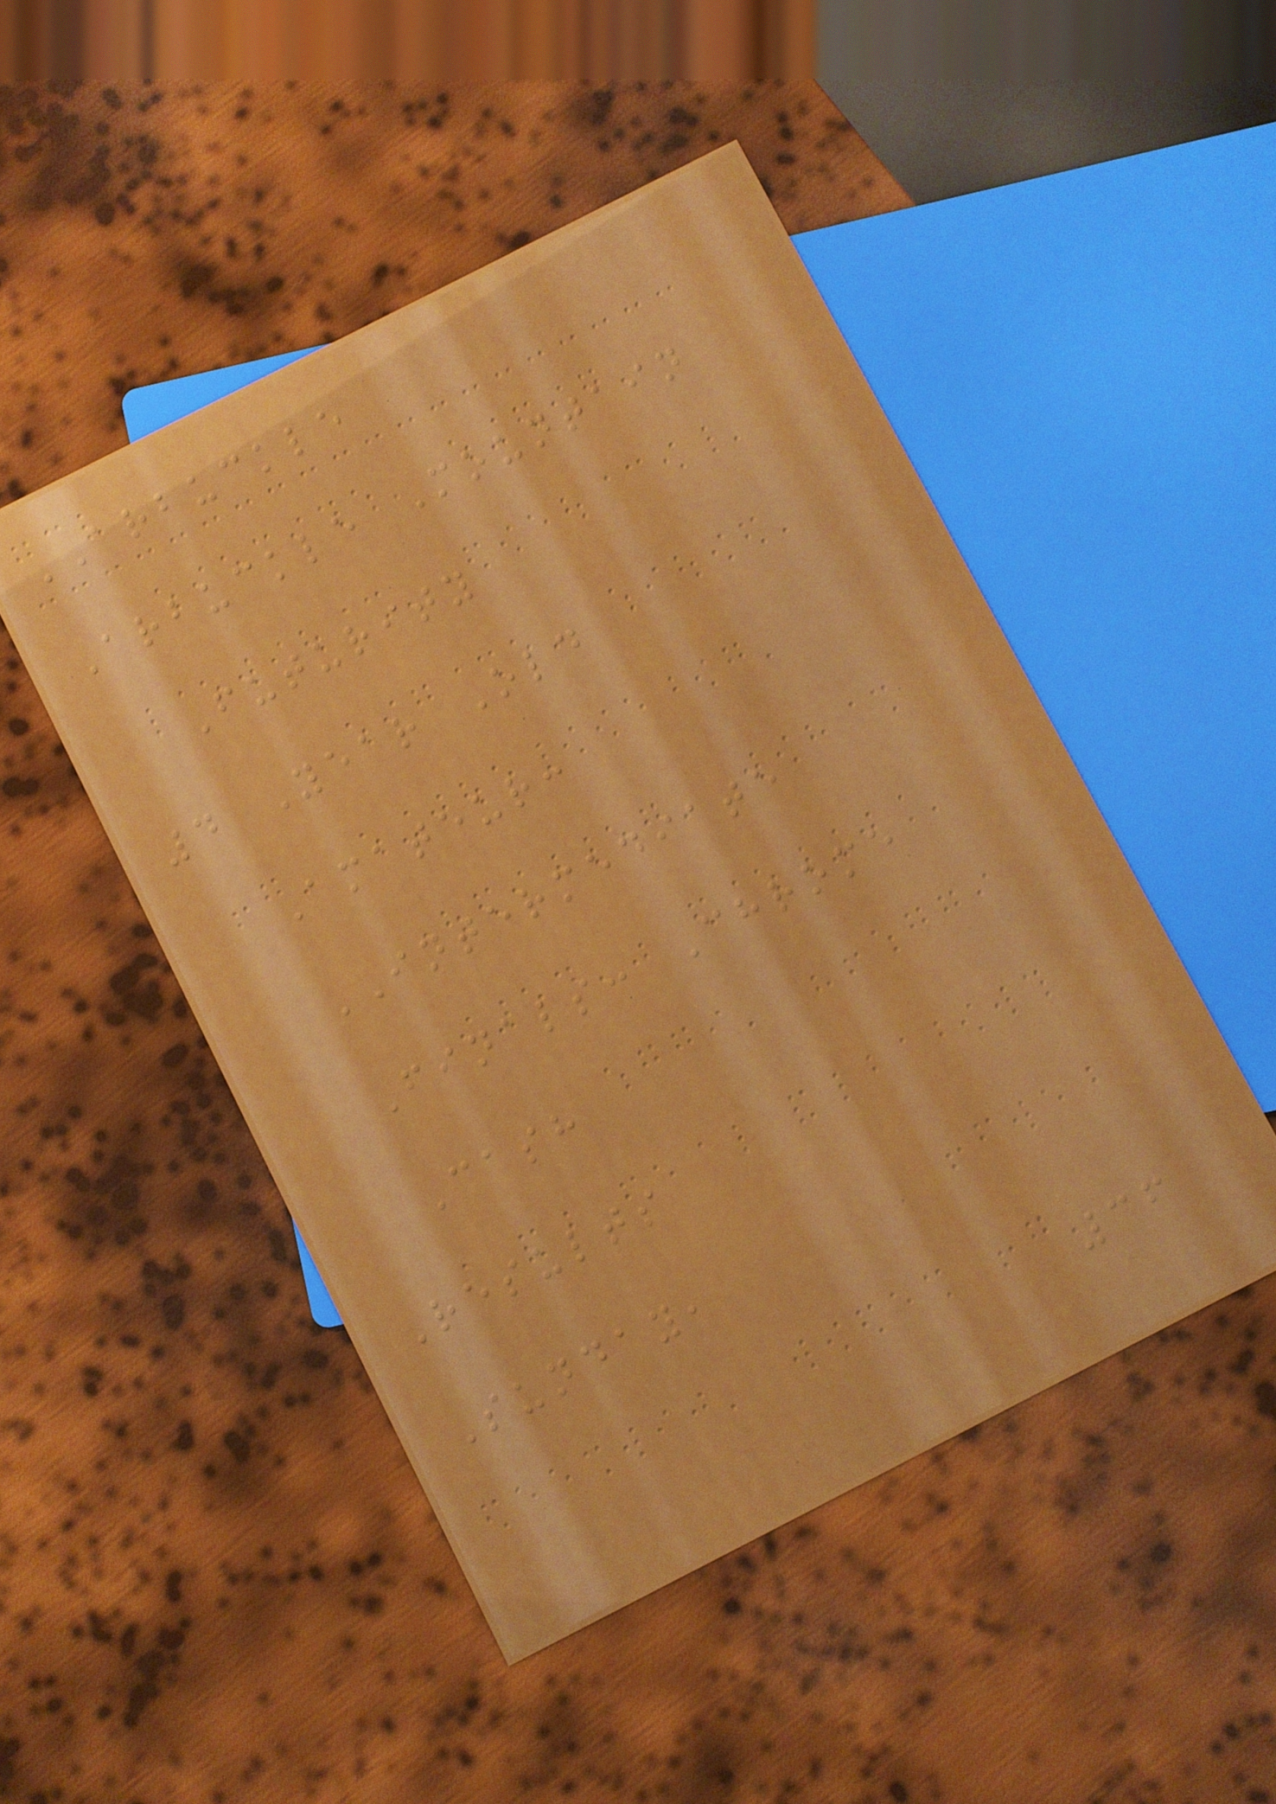ARBUCKLE
Arbuckle Mountain
Futurity
4 Year Old
Amateur:
INTERMEDIATE
Finals: Chrome
Cash
Results
Sunday,
36
